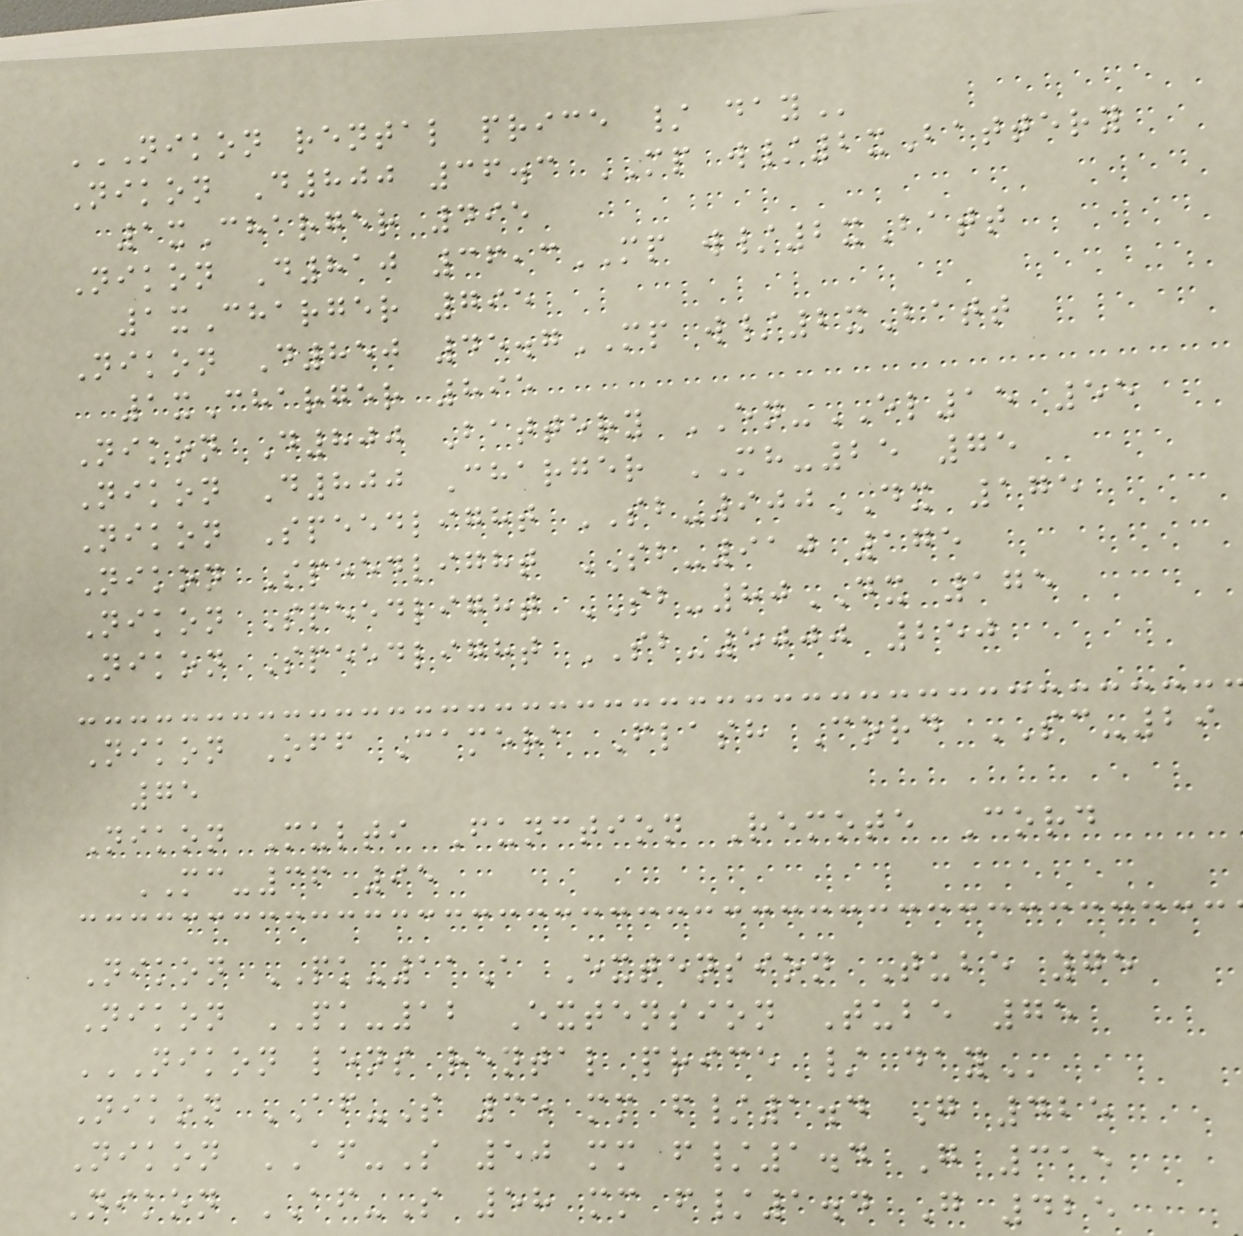NIKON RENTAL PRICE / DAY
Nikon D800 36.3 MP w/2xBattery
1xCharger 495
Nikon D810 36,3MP w/2xBatt
1xCharger 795
Nikon D850 45.7MP w/2xBatt
1xCharger 895
Nikon D800 Battery EN-EL15 55
Nikon D800 Charger MH-25 75
Nikon Speedlight SB-900DX 175
Nikon Speedlight SB-910 175
Nikon Speedlight SB-80DX 175
Nikon Speedlight SB-5000 250
Nikon Off Camera Flash Cord SC-29
75
Nikon Multi Function Remote Cord
MC-36 95
Nikon PK-11A Extension Tube 75
Nikon PK-12 Extension Tube 75
NIKON LENS RENTAL PRICE / DAY
Nikon AF-S 35 mm f/1.4 G 425
Nikon AF-S 50 mm f/1.4 G 315
Nikon AF-S 58 mm f/1.4 G 425
